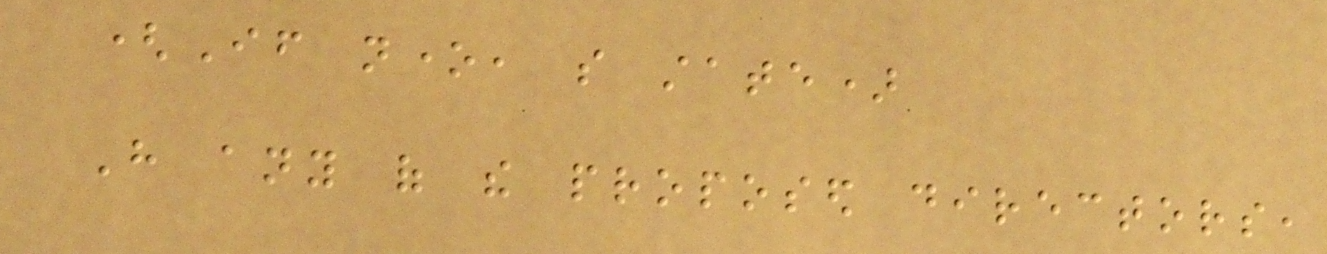(If none, so state)
Have any of the proposed directors,
